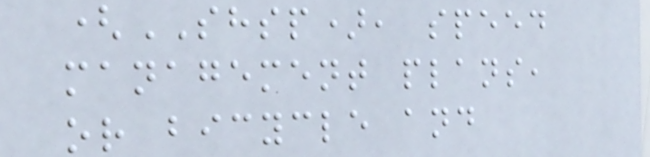(SHSP), speed
management plans,
or bicycle and
